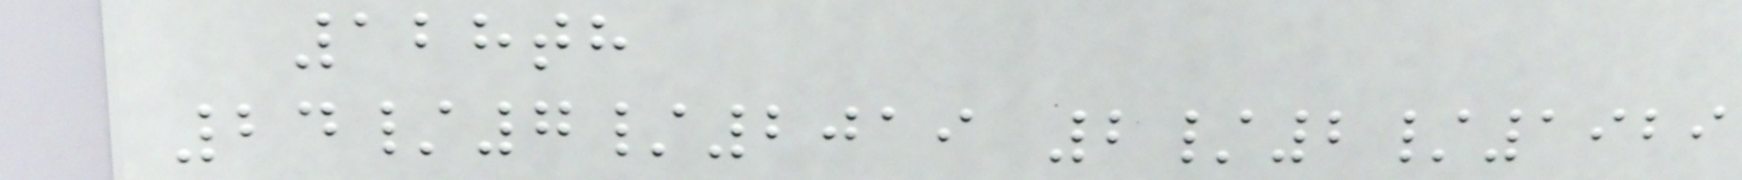128th
24/7/2019 2/2/1929
